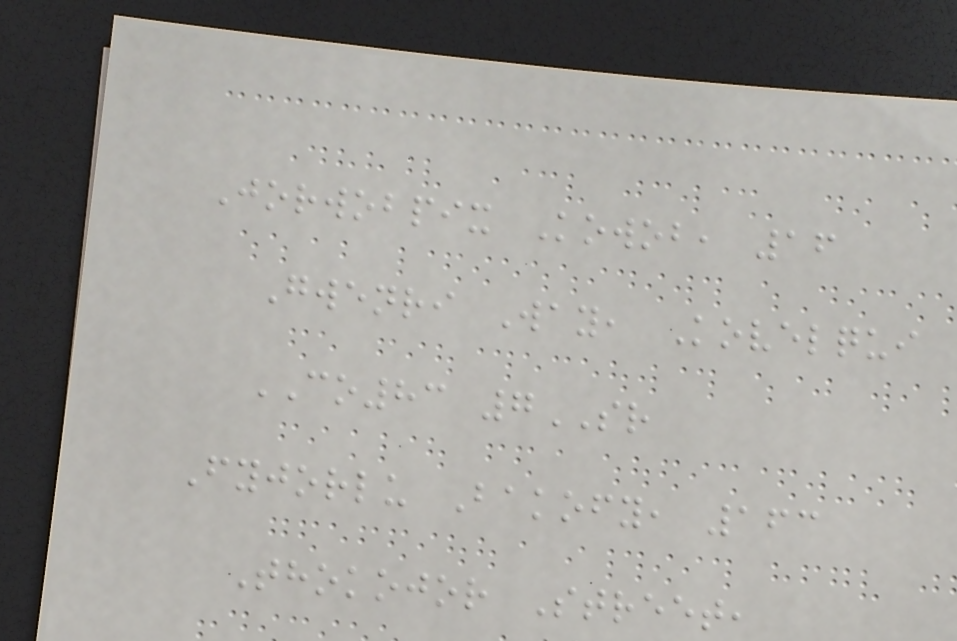Jorwobpix Kowob, 16
Gwenri Way, Kovelqui
CO83 7SR
Fyjorlu Bakofy, 163
Thokojor Street,
